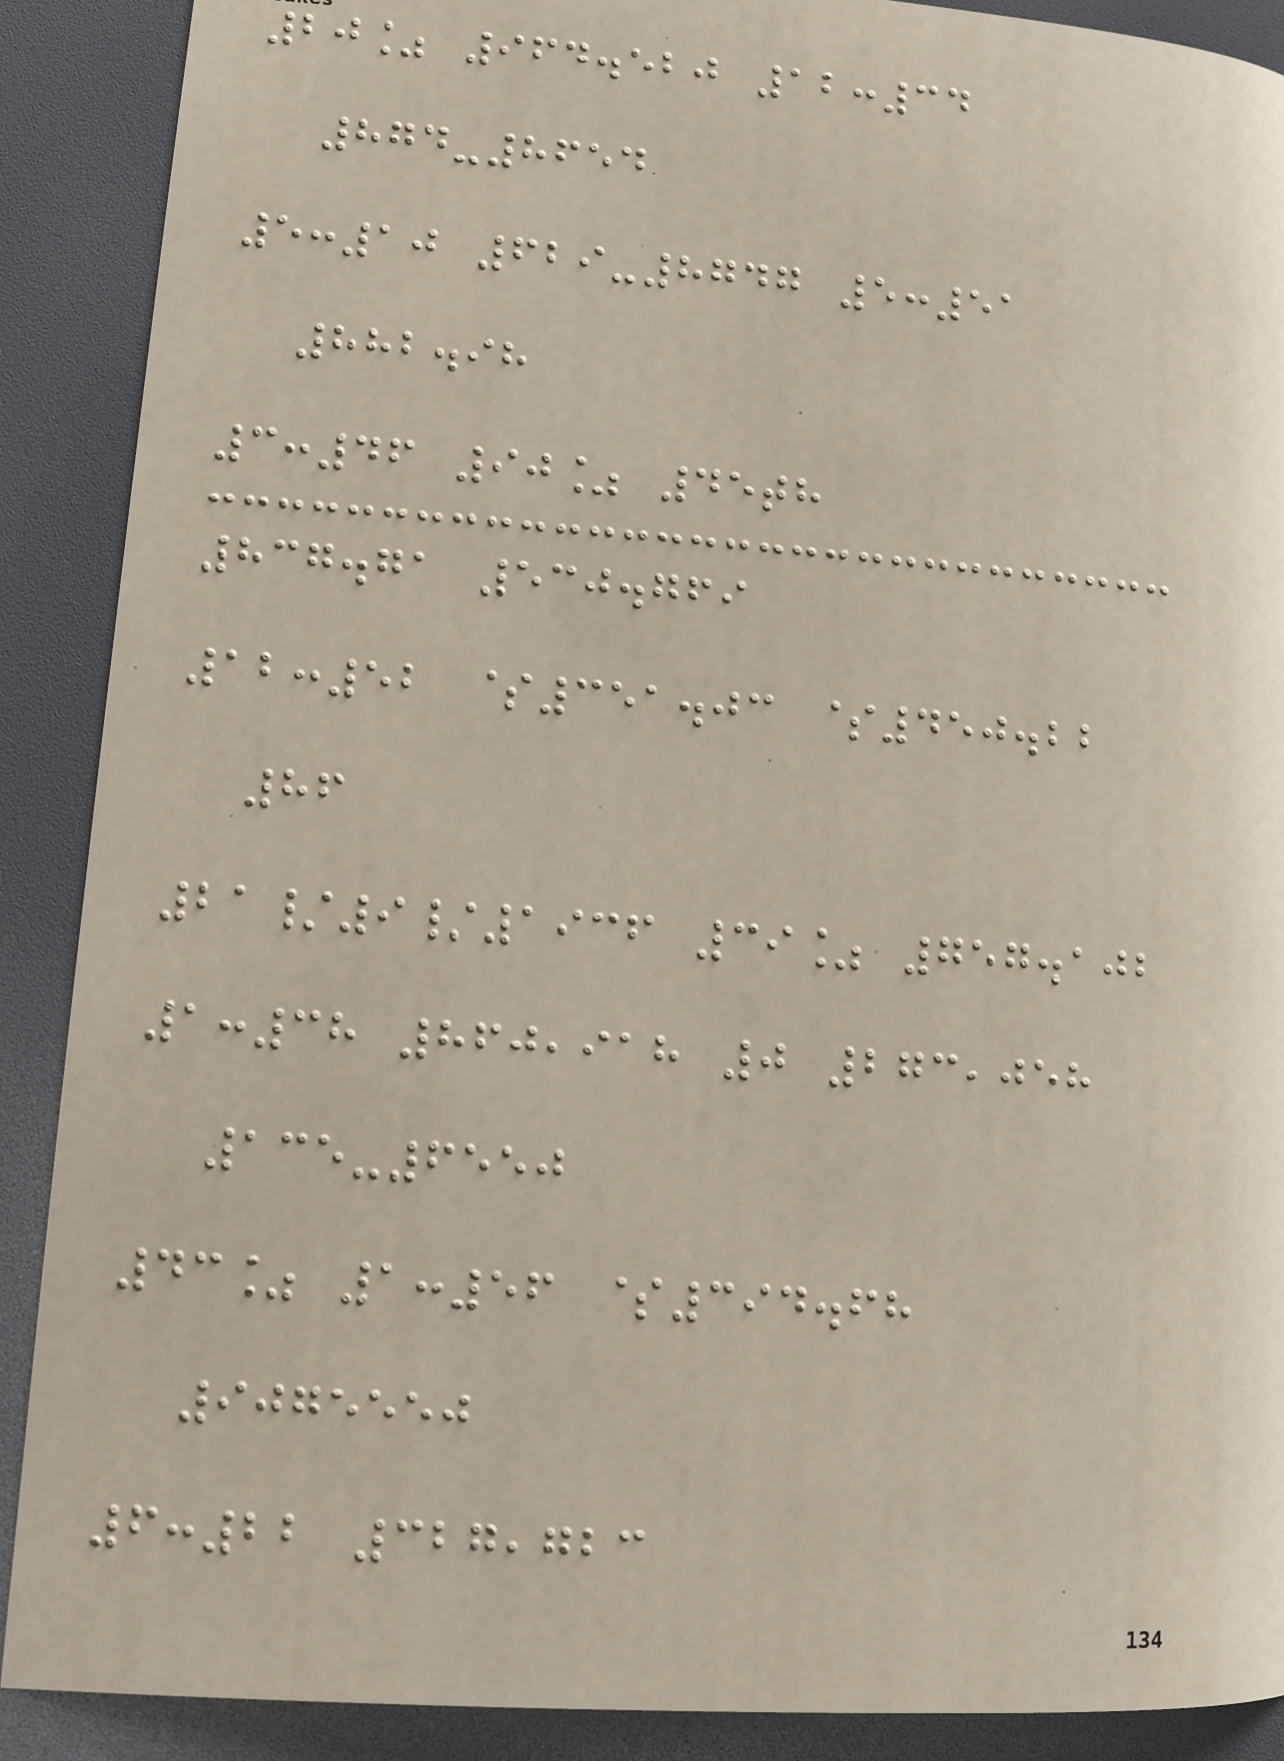20% 964.520 12:34
874-8654
5:10 629-8747 5:51
882.98
3:46 90% 45th
837.71 530.769
12:52 $351.03 $450.22
86
21/9/1936 39% 757.102
1:38 860,918 0 273,058
135-6550
43% 1:56 $394.68
9075550
6:22 327,723
